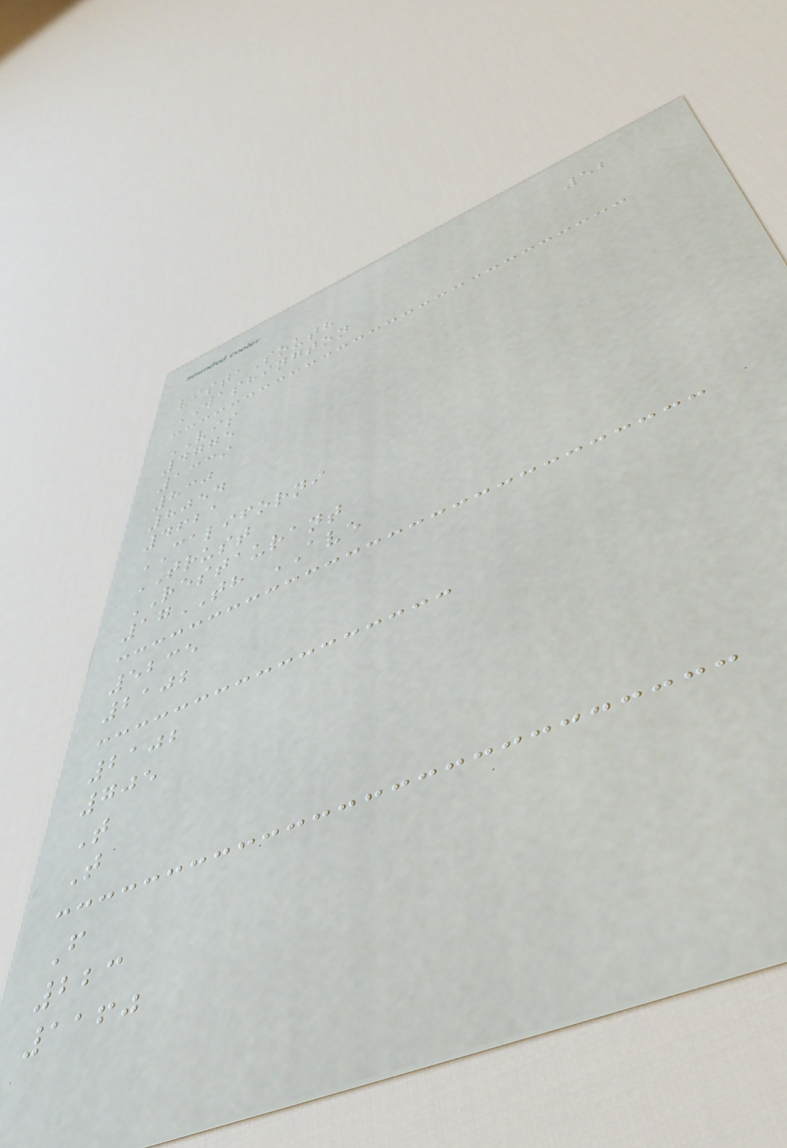52
vistaSouth
WASHINGTON
VIS
4775
1339
830
8054
4621
CALIFORNI
TRUST
RESTAURANT
17TH AVE
5235
2102
2102
705
T
T
F
223
1160
